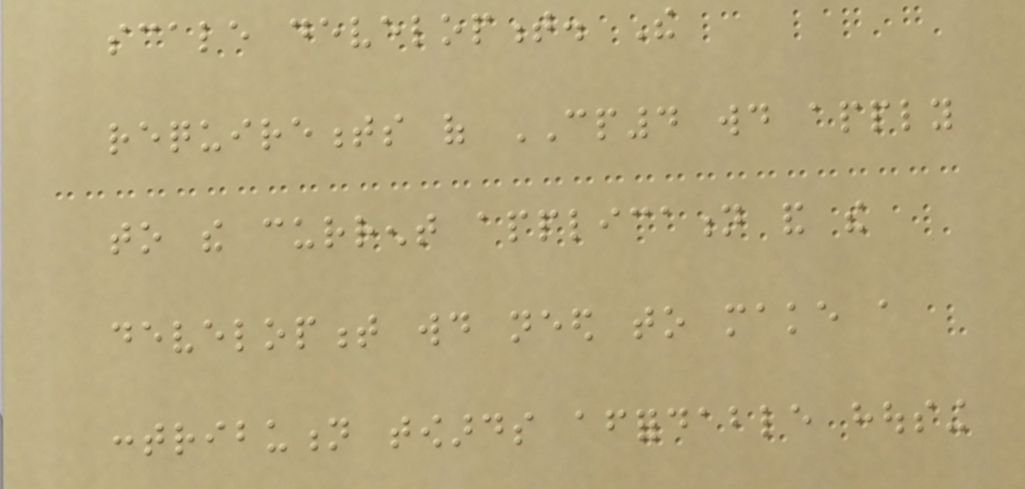scale development. The
requirements of CP4 would apply
to the current application and the
development would need to make a
contribution towards affordable housing
